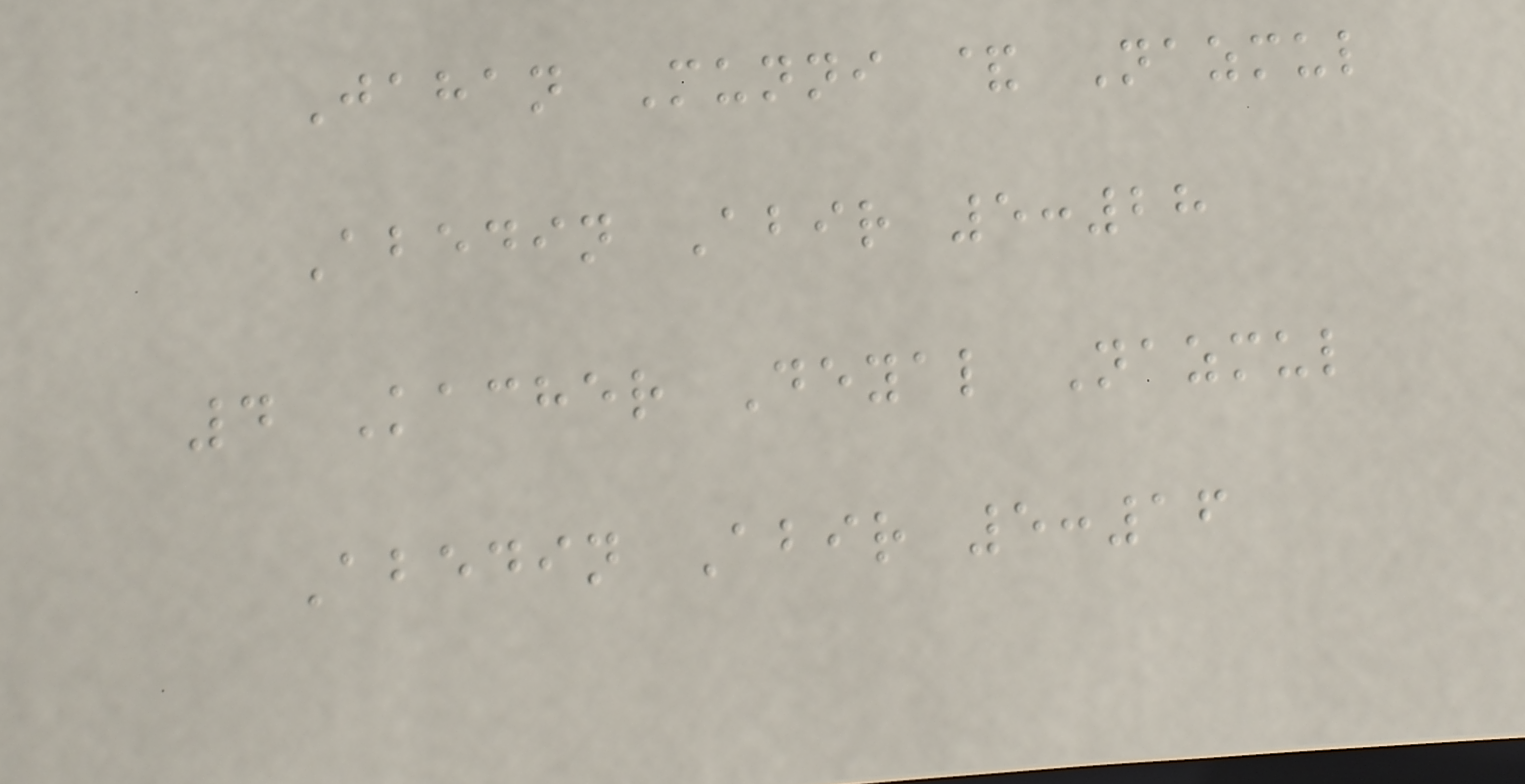Jahan Munni & Nazmul
Abedin Abir 5:28
4 Kacher Deyal Nazmul
Abedin Abir 5:16
